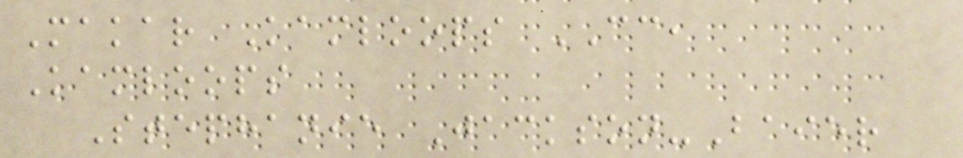Makar Kamloops CC,
Kamloops
Stephanie Jackson-Baier
